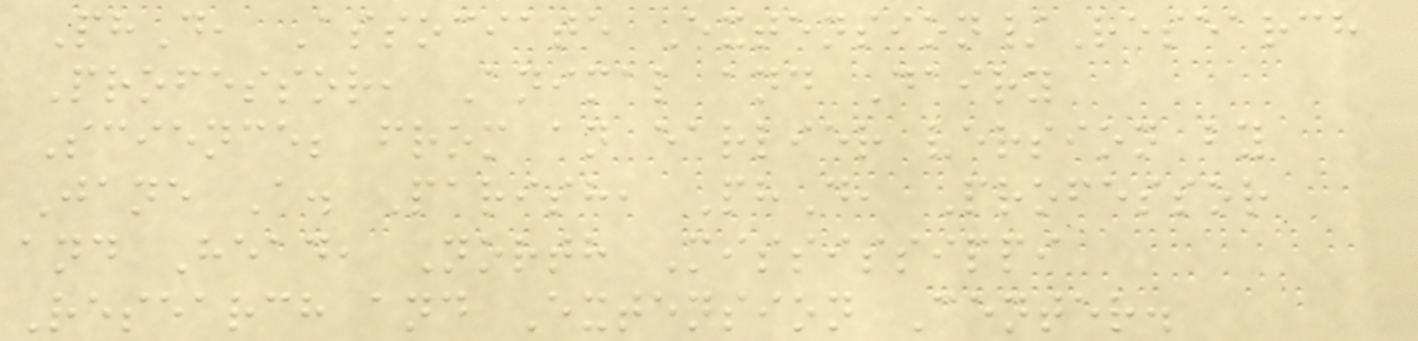PhD, Associate Extension/Research
Professor, Animal and Dairy
Science; from an earlier version by
Jane A. Parish, PhD, Professor
and Head, North Mississippi
Research and Extension Center.
